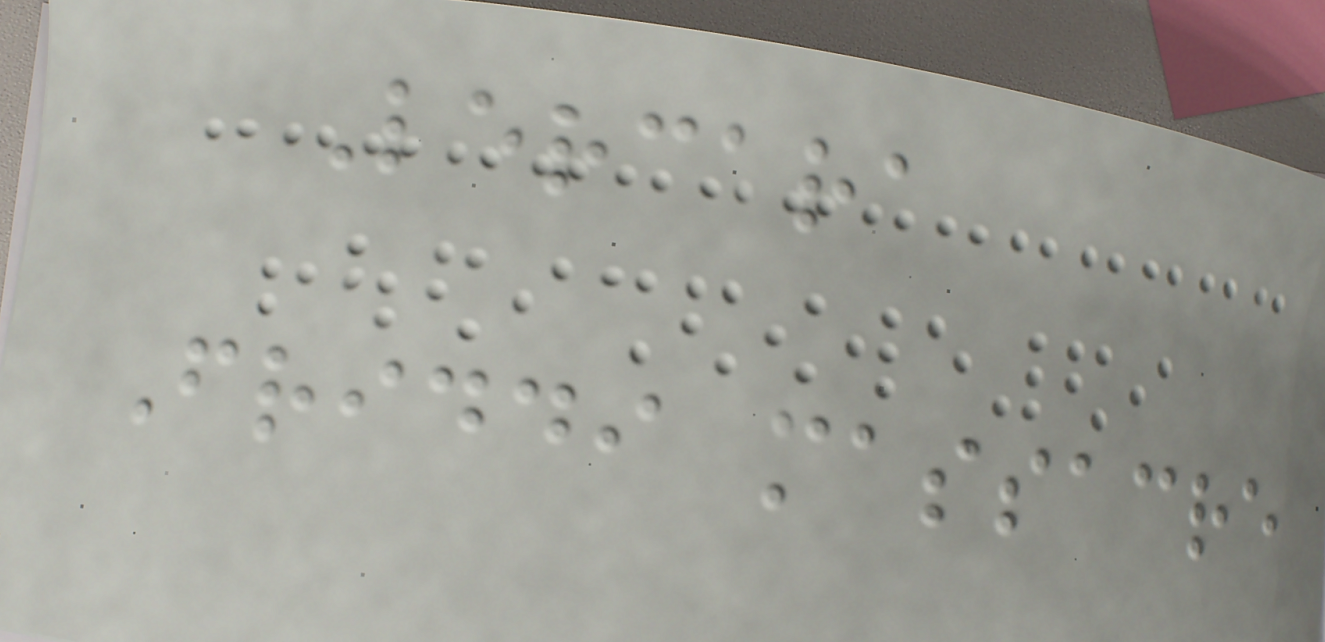Lercara
Friddi massacre
